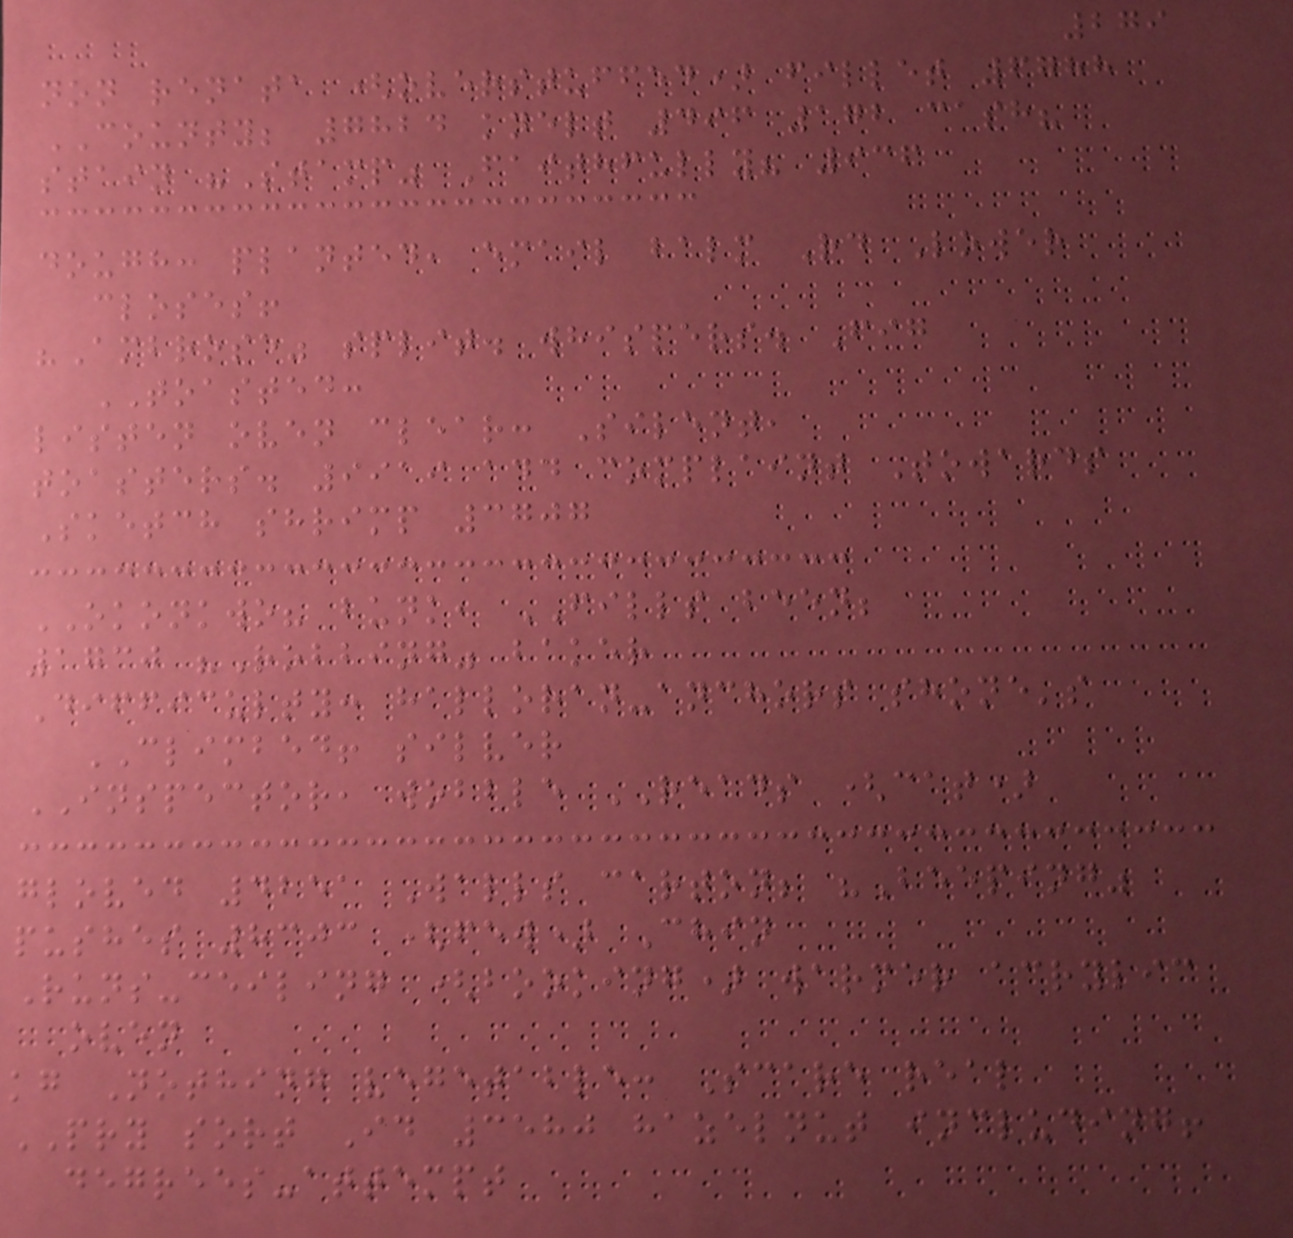279
non renata (overstuffed) fillet 6788
COUNTY; 7824 knelt 496 172 cash?
stain "Stamp" Faithfully? 936
dough: planted, email balm Rd Lower
closes!
"Ambrose" split. whispers. Fig
TOASTED:
listen oven clear: Silent,
toasters. 9919 add complaint Towards
Sketch shrimp 3707
OKONKWO? bunk, FILLS been;
1730 "Robbing" baker
Difficulty: halloran-anchors shone's
CLIMBED! silver
INSPECTOR, wobble READS (cat)
gloved 4251 Walls carton; "Beeping"
pushes 8303 (few) Chin
Runs-ceiling (booking) warmer acrylic
oven
kg Nothing vegetable: Scare real
PRY sort Id 3580 hazelnut including!
degrees-attempt
